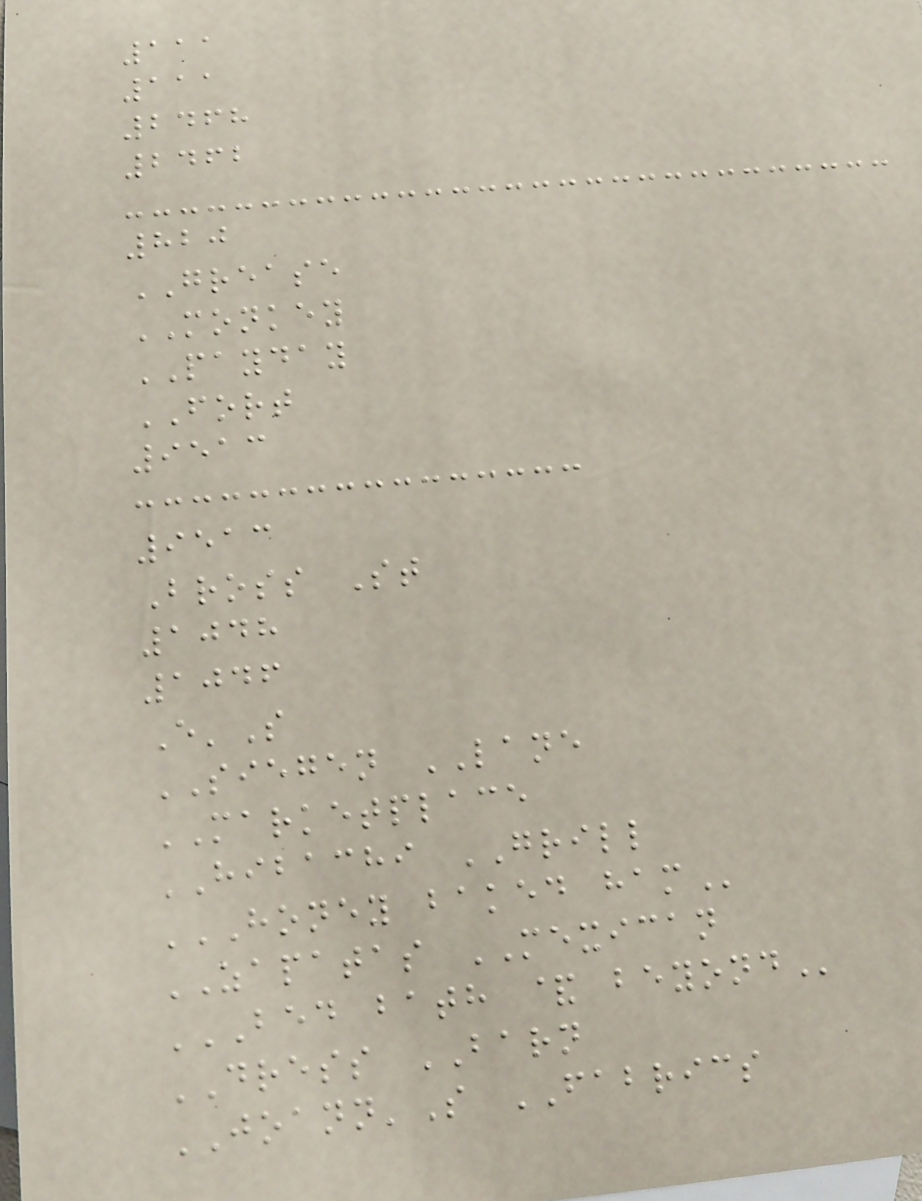111
111
2468
2462
820
GREASE
MONKEY
PAYDAY
FORT
9513
9513
Bross St
1048
1046
E'S
SIEGEN LANE
MARKETPLACE
HIBACHI GRILL
HONEY BAKED HAM
ZAPATAS MEXICAN
BED BATH & BEYOND
DRESS BARN
JOANN'S FABRICS
